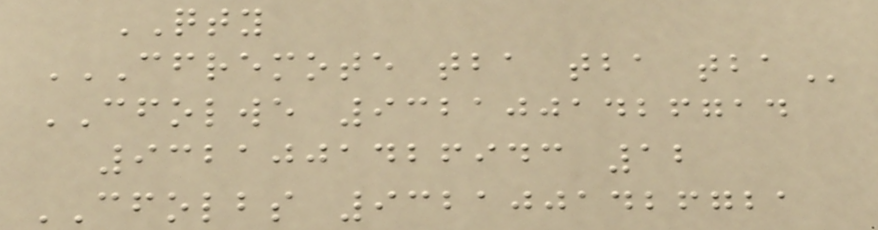QTY
CFREMOTE TBA TBA TBA
CFOLWE 9321001426714
9321001426943 12
CFOLBS 9321001426721
